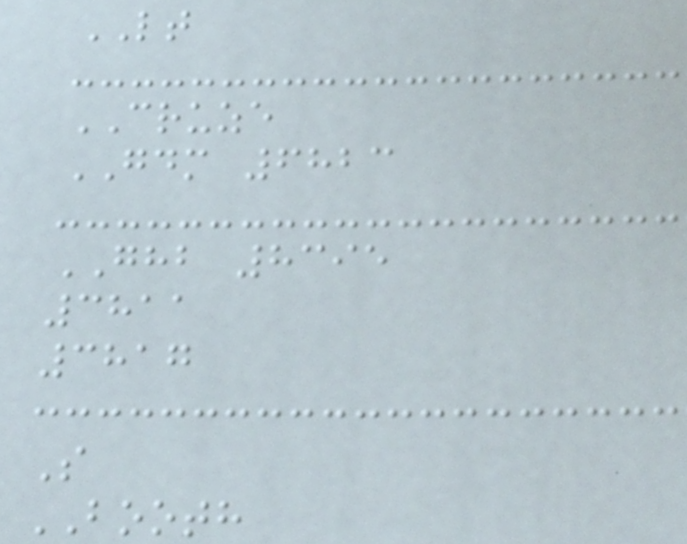LT
CRUZE
GDM 6823
GHB 8395
3811
3817
S
BOOTH
